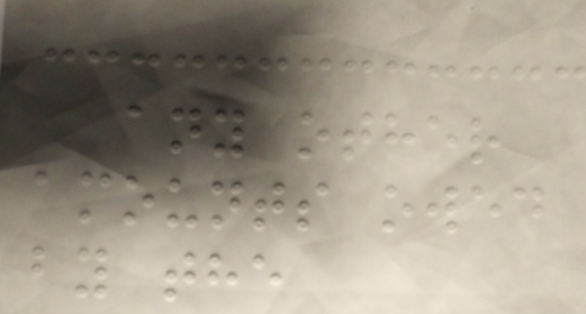any other
amounts owed
by the
